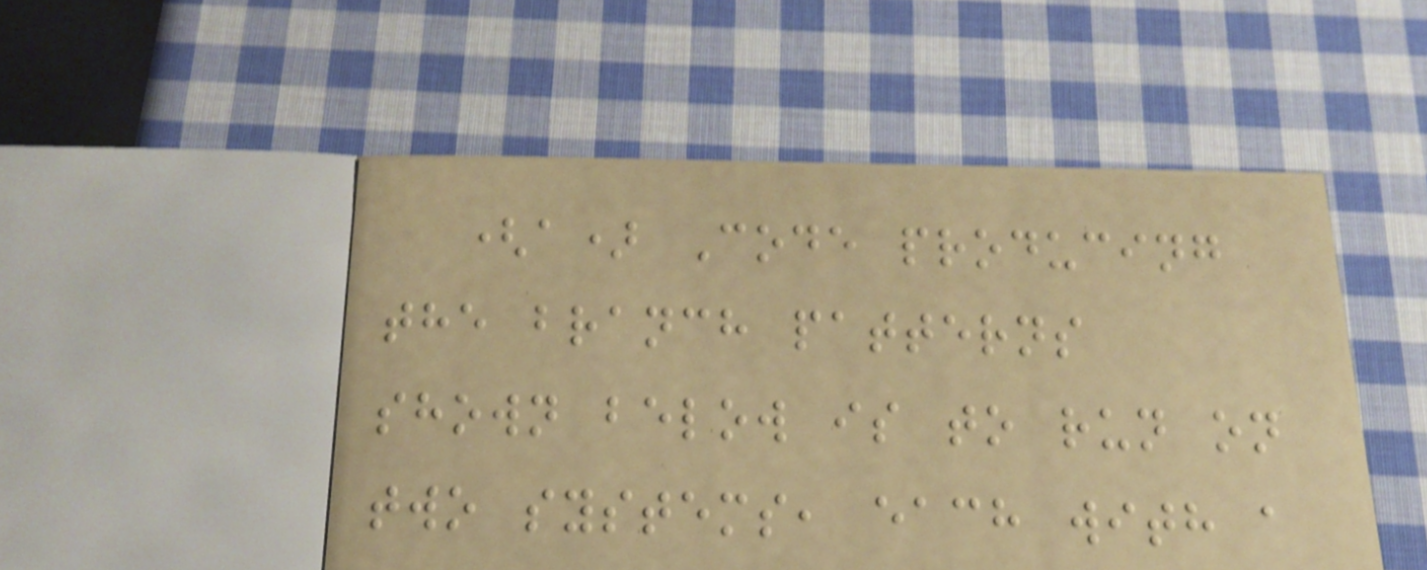(a) Code producing
the branch patterns
shown below is to run on
two systems, each with a
